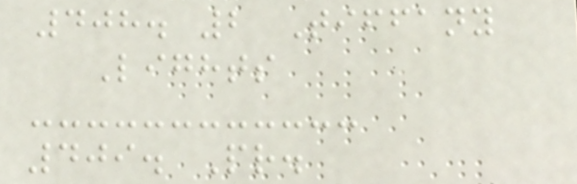408. 2 Tiffany
Lights
409. Pr.
